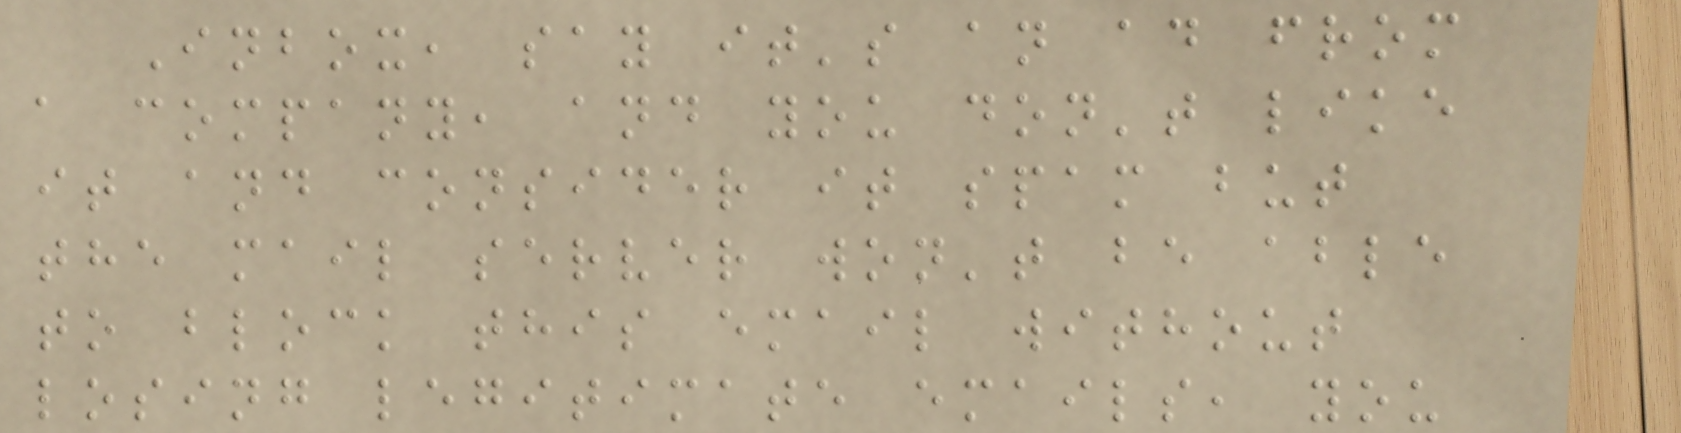Inbox, say it's an ad from
a company, and you don't like
it and consider it spam but
the mail server won't be able
to block this email without
losing legitimate emails, you
